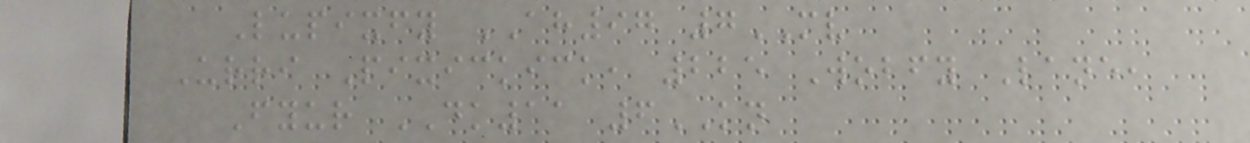Lupixfy AH97 7MV
Urri Pixickick, 225 Wobfy Lane,
Fyur DK11 6KN
